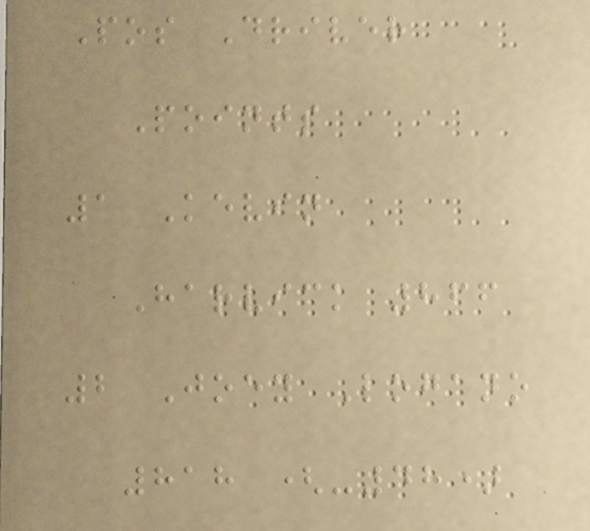Pos Driver
Points
1 Kevin
Harvick 866
2 Joey Logano
818 (-48)
